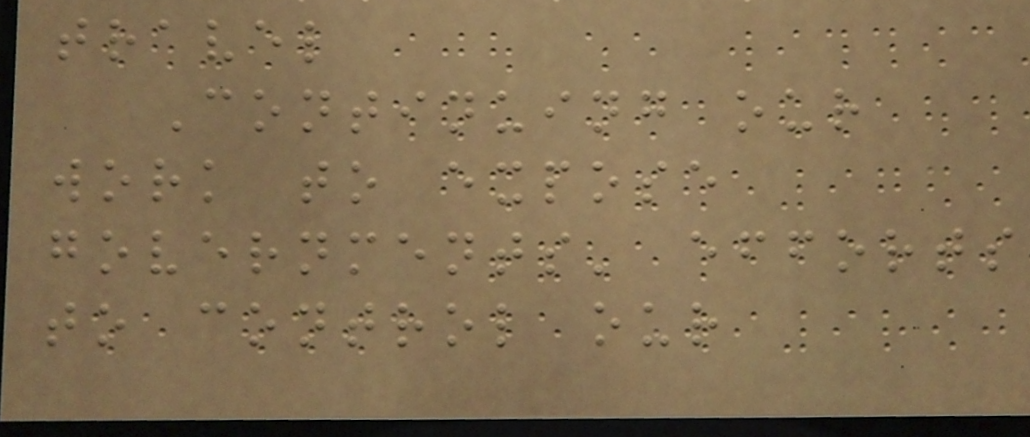travel
Continuing our
work to expose
governments' efforts
to control our
